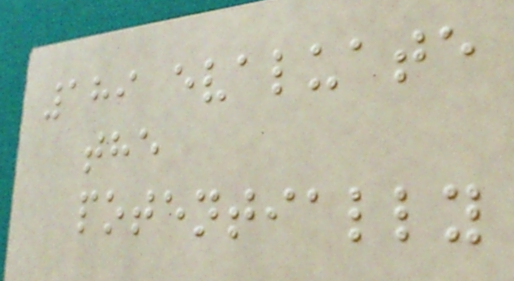189 evaluate
the
potentially
